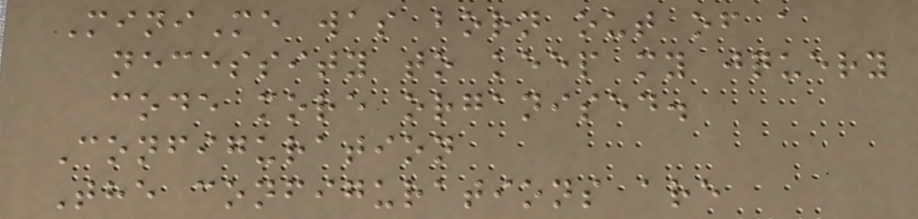MiniMe was born out of a
necessity to keep my jquery
code more organised.
Configuration
The configurations are
